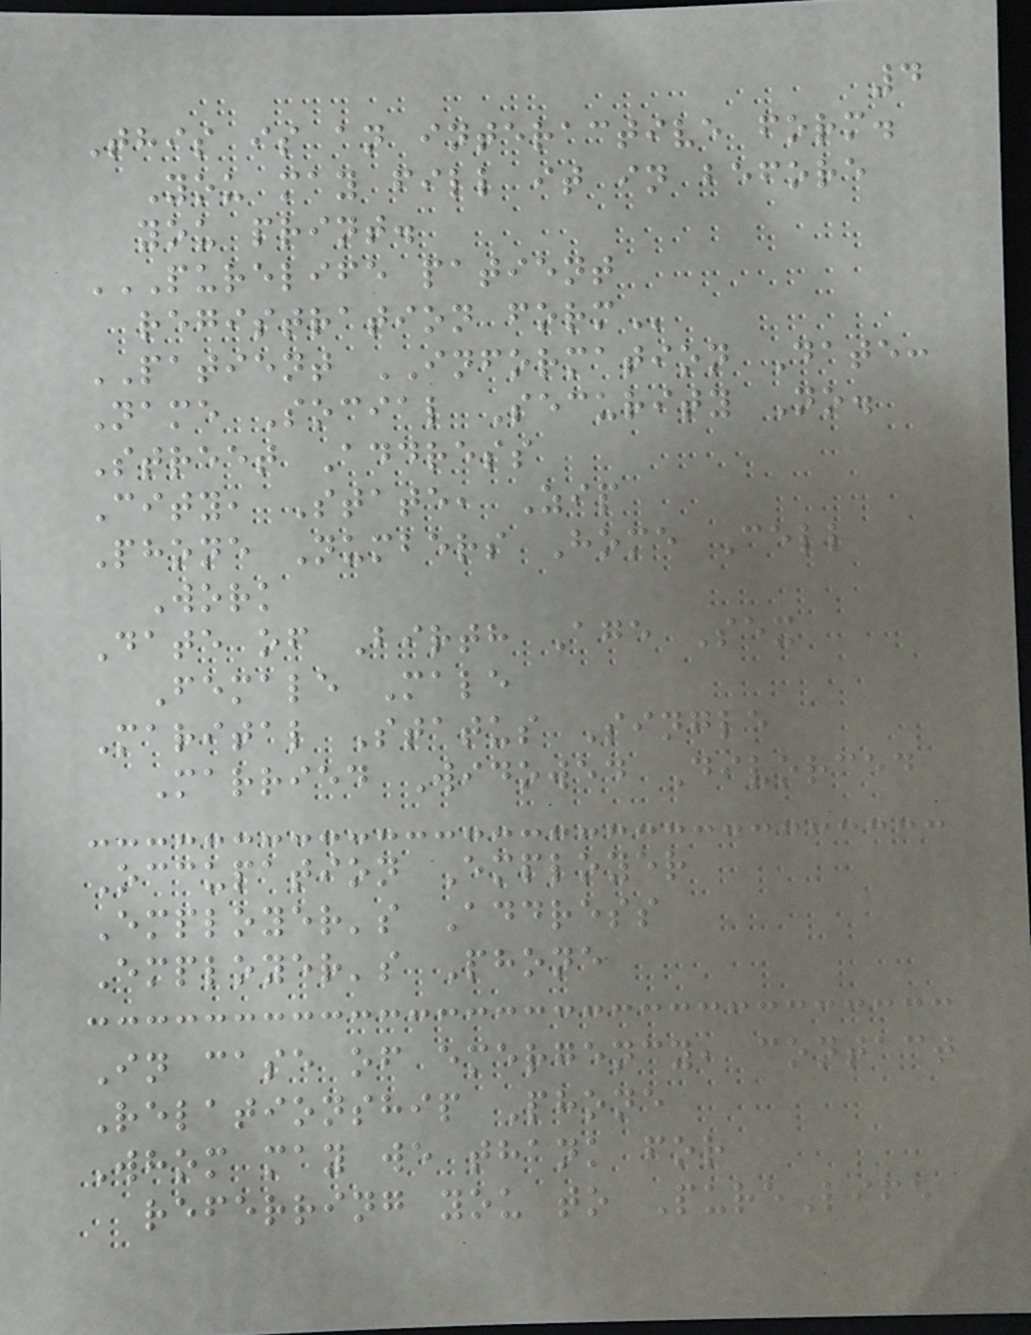4
This is an interactive form.
You may fill it in before
you print.
PURELIFE PATIENT
REGISTRATION FORM
PATIENT INFORMATION Date:
Name Social Security No.
Street Address
City, State, Zip
Phone Numbers Home Cell
Work
Date of Birth Age Sex
Female Male
Marital Status Single
Married Widowed Divorced
Occupation Employer
Employer's Address
Employer's Phone
In case of emergency, contact
Relationship Phone
Whom may we thank for
referring you to PureLife
